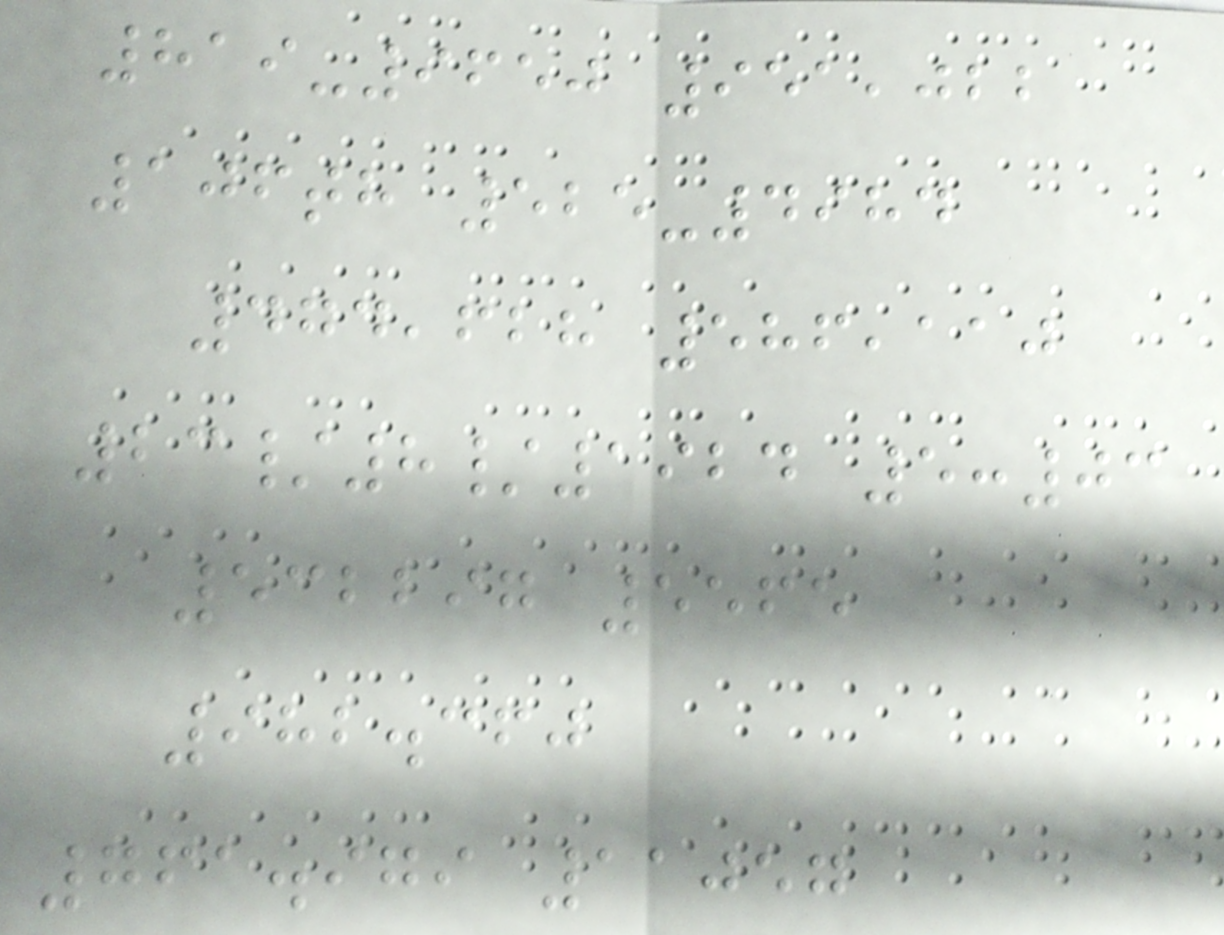819-9650 951,022
106th 525-4984
474,628 586,110
23/8/1924 5:03
532297 5565
982.360
761.979 11057
